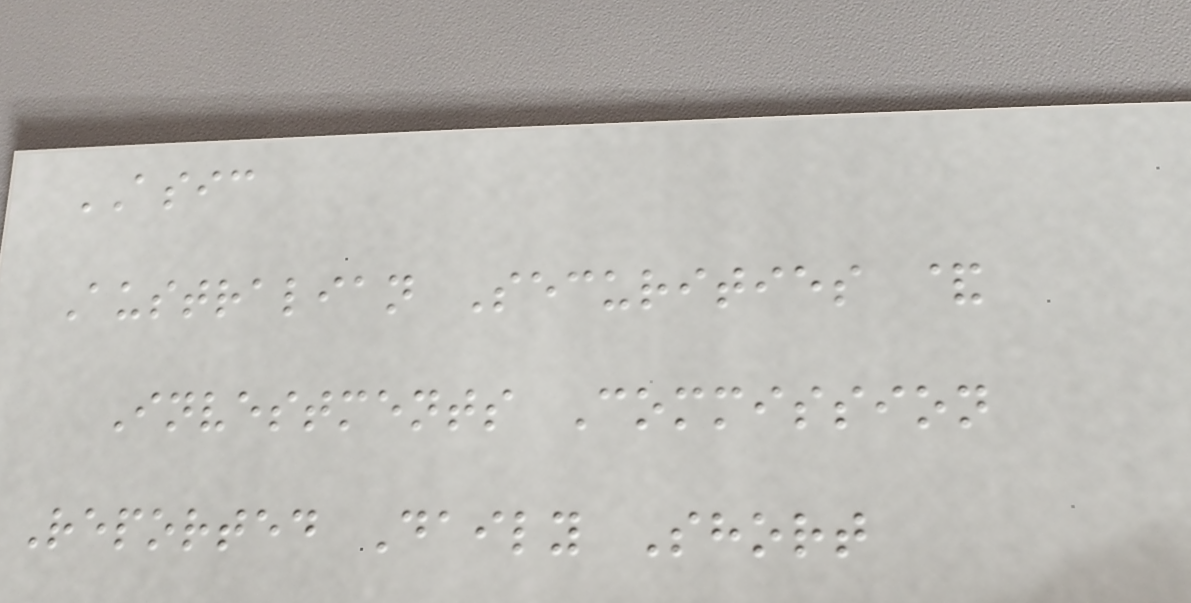ASIC
Australian Securities &
Investments Commission
Reported Daily Short
